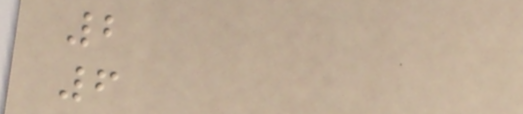2
6
